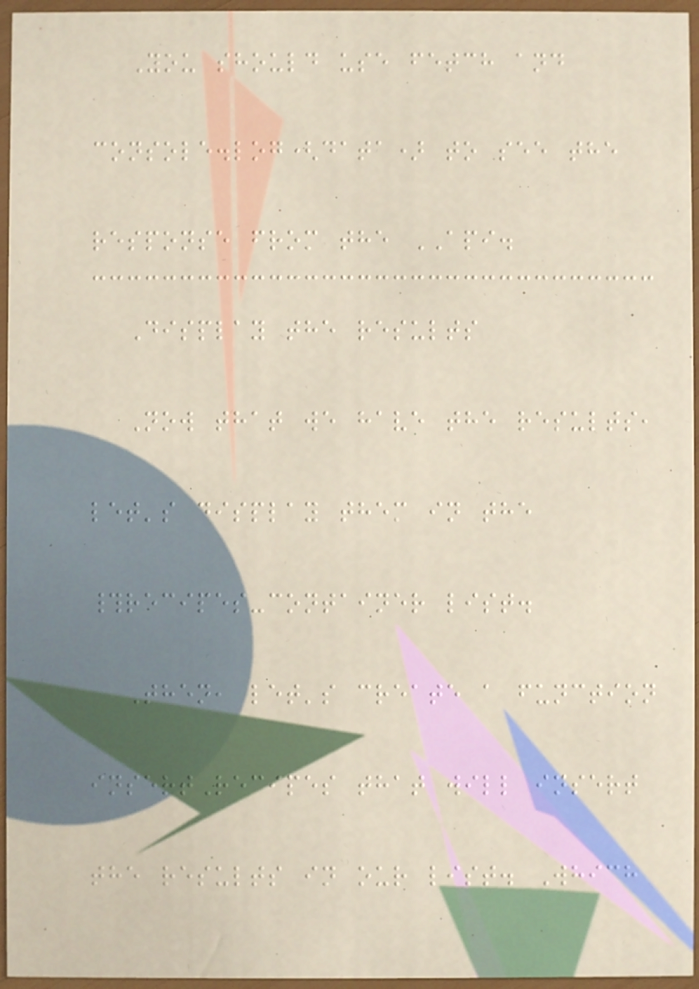You should use fetch and
console.log(data) to see the
response from the API.
Display the results
Now that we have the results,
let's display them in the
#recipes-container list.
Then, let's create a function
insertRecipes that will insert
the results in our list. Which
